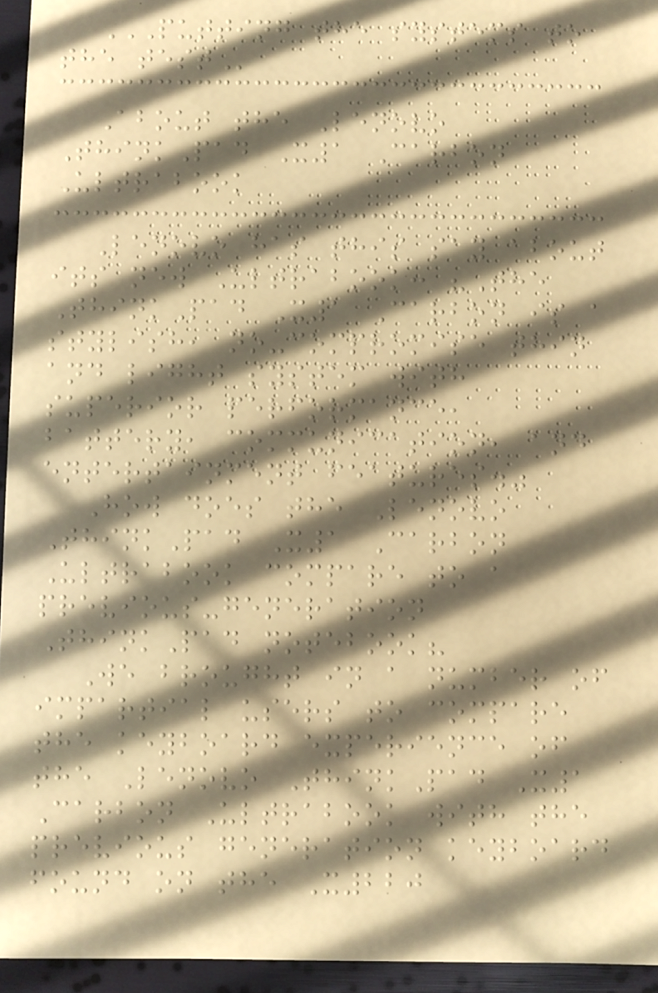PUTTING THE SYSTEMS TO
THE TEST
About the Lenovo
ThinkPad X1 Carbon
Ultrabook
Lenovo has this say about
its new Ultrabook: "The
ThinkPad X1 Carbon is a
stylish, no-compromise thin
and light system with
superior performance,
battery, communication, and
entertainment features."
How does the Lenovo
ThinkPad X1 Carbon
Ultrabook compare to a
previous-generation
ThinkPad notebook?
We brought in a number of
impartial users to compare
the keyboard experience of
the Lenovo ThinkPad X1
Carbon Ultrabook with the
previous generation keyboard
found on the X220
